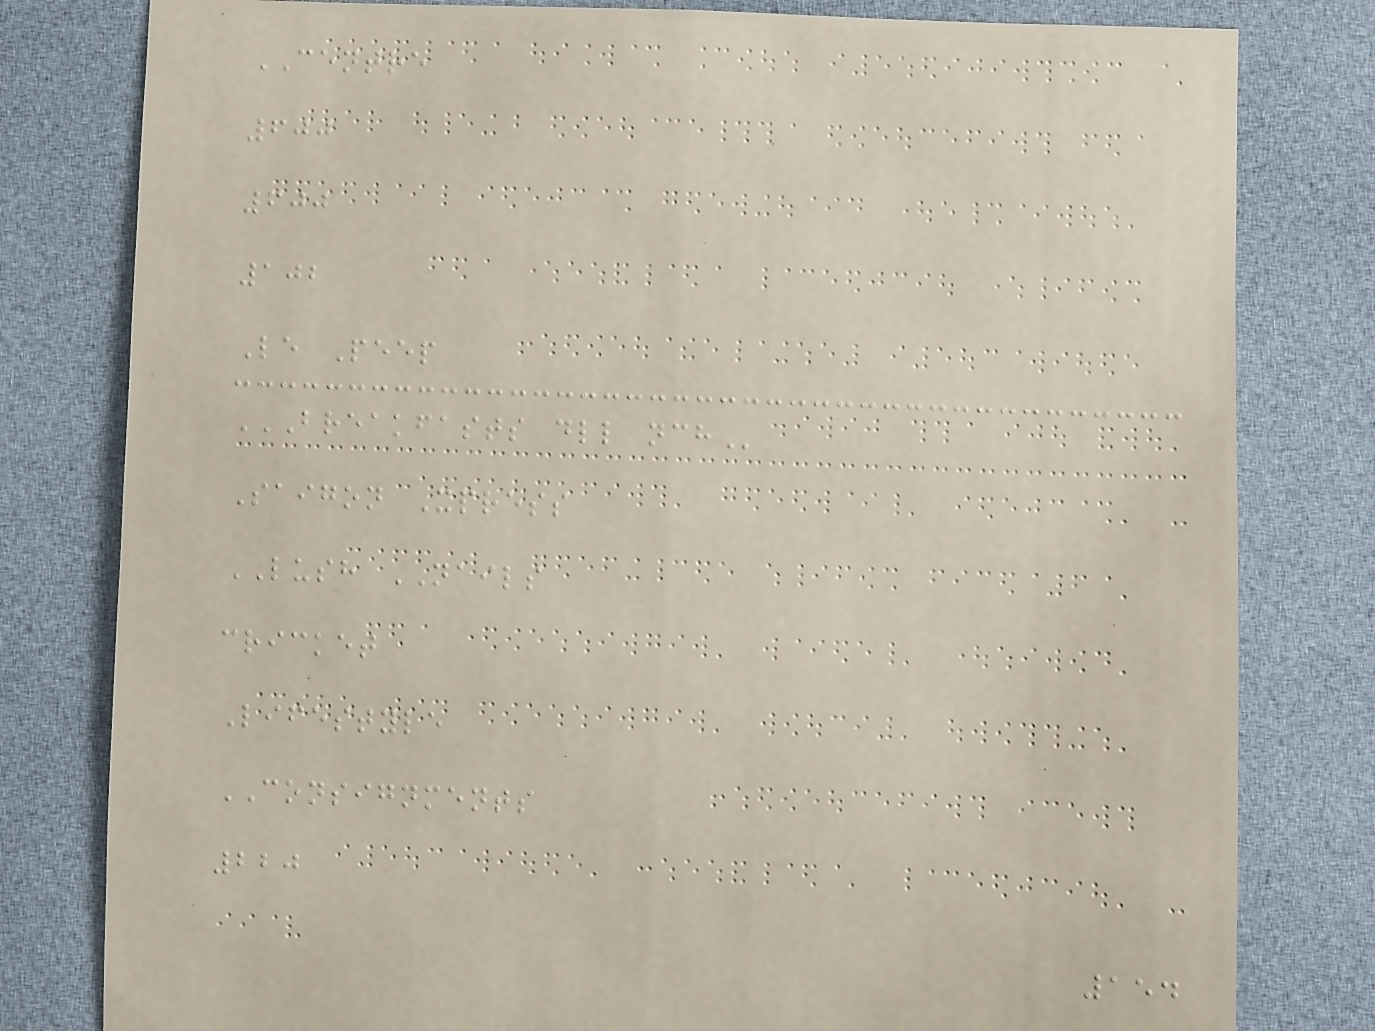CENTRE
600
600
102
Le Peep
BREAKFASTS DLL NCH
Saigon Xpress
LUSH NAILS
cricket
Lifestyle
CONSIGNMENTS
220
154
